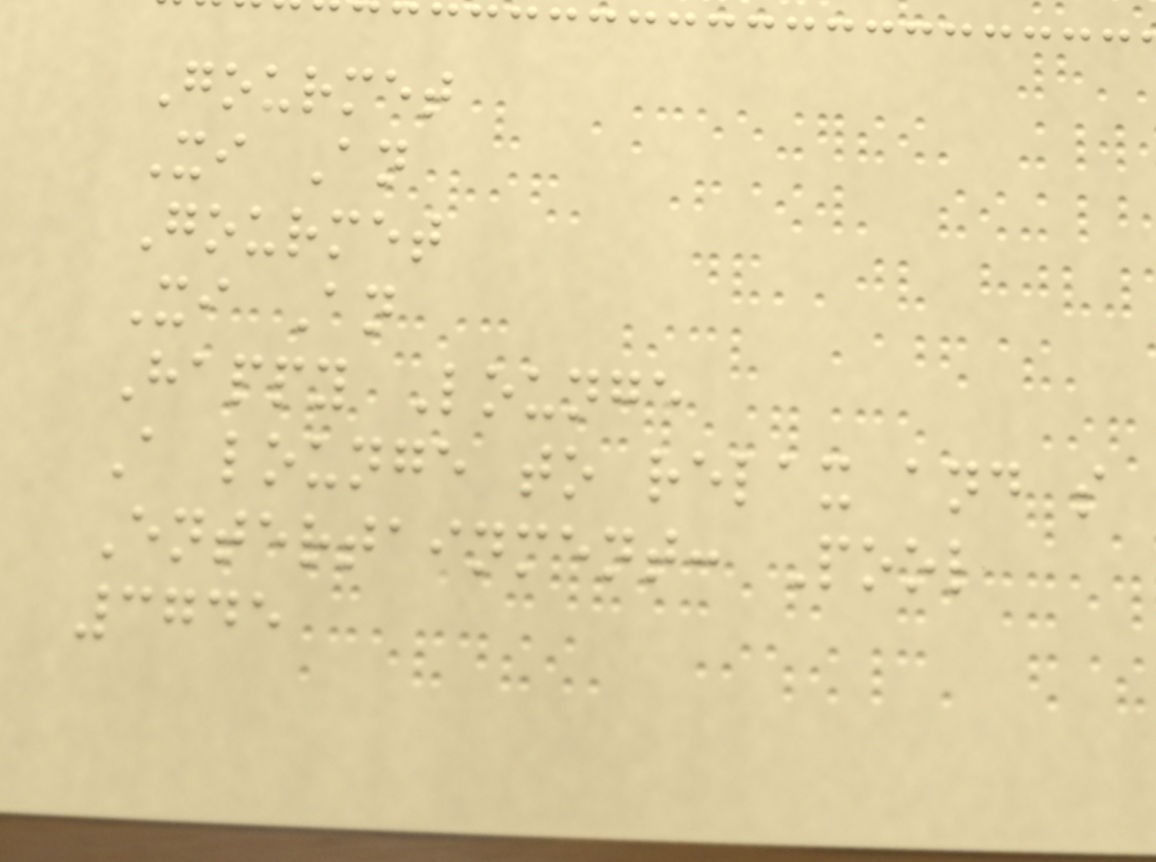Gourmet
Xi An
Gourmet
Xi An
Happy Lounge
A lounge to relax and s
Entertainment: Pool
3745
